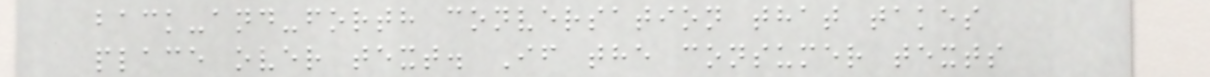back-and-forth conversation that takes
place over text. If the consumer texts
